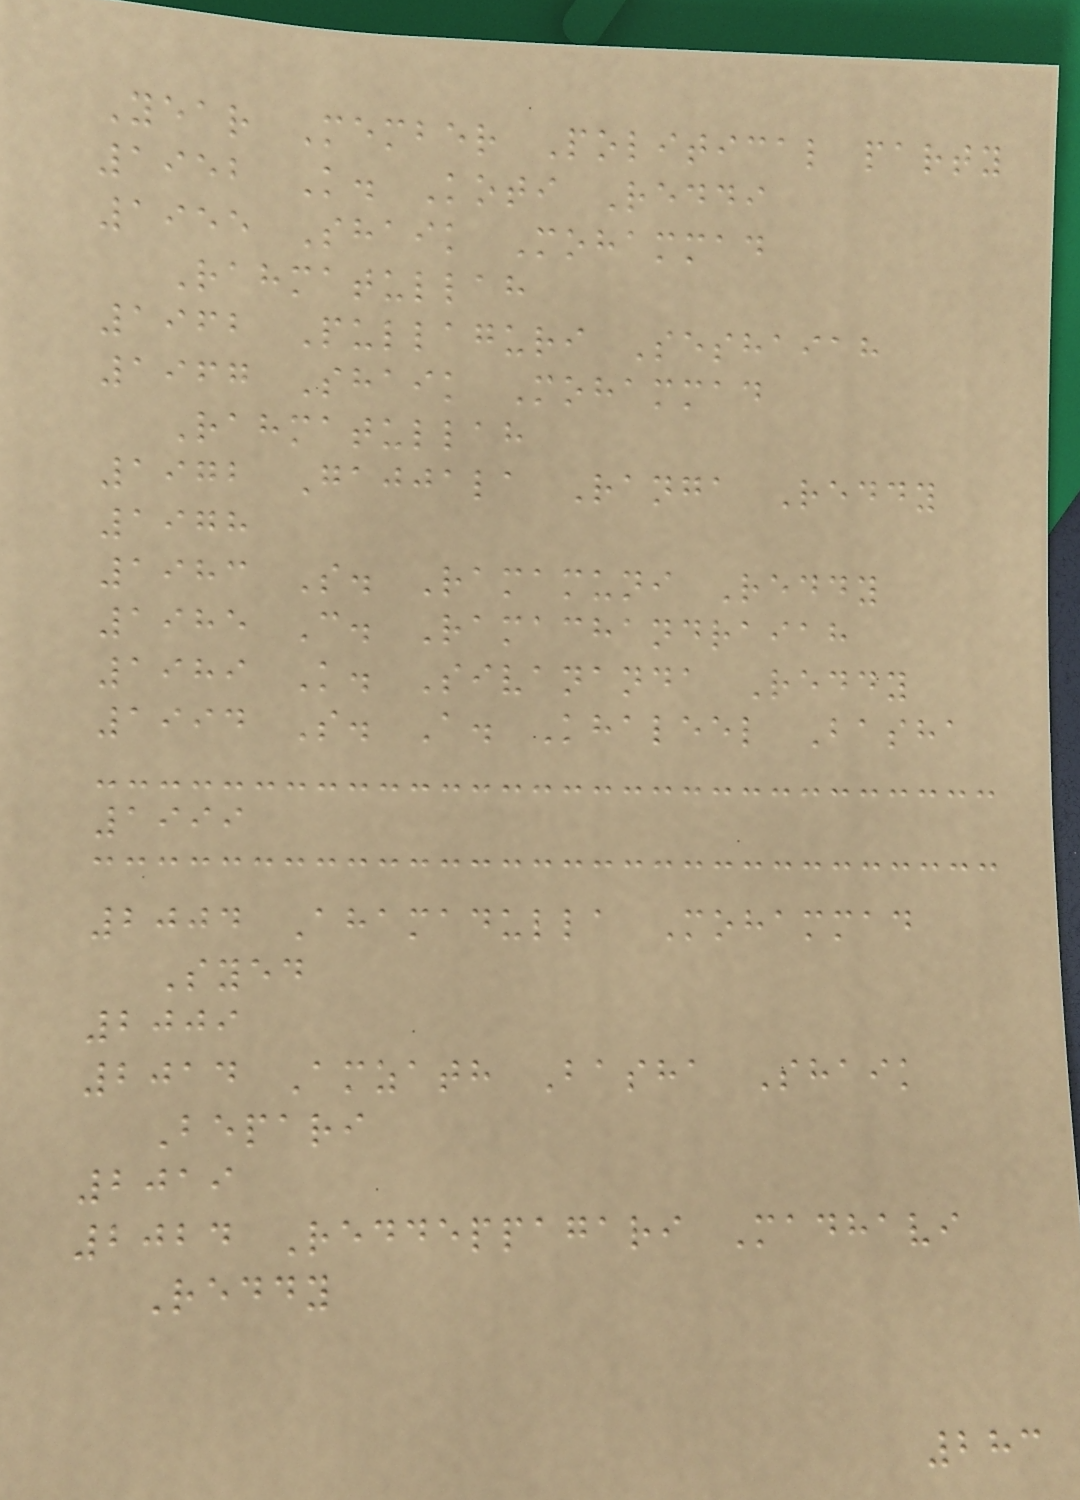Year Member Political party
1952 K. Koti Reddi
1955 Shaik Mohammad
Rahmatullah
1962 Pullaguri Seshaiah
1967 Shaik Mohammad
Rahmatullah
1972 Gajjala Ranga Reddy
1978
1983 S. Ramamuni Reddy
1985 C. Ramachandraiah
1989 K. Sivananda Reddy
1994 S. A. Khaleel Basha
1999
2004 Ahamadulla Mohammad
Syed
2009
2014 Amzath Basha Shaik
Bepari
2019
2024 Reddeppagari Madhavi
Reddy
283
